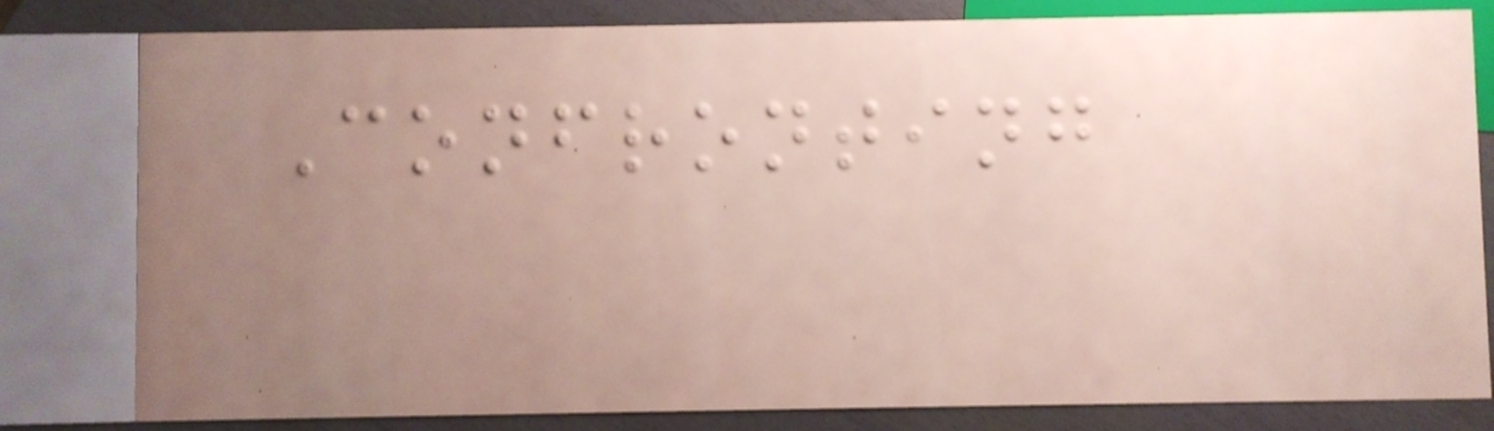Confronting
